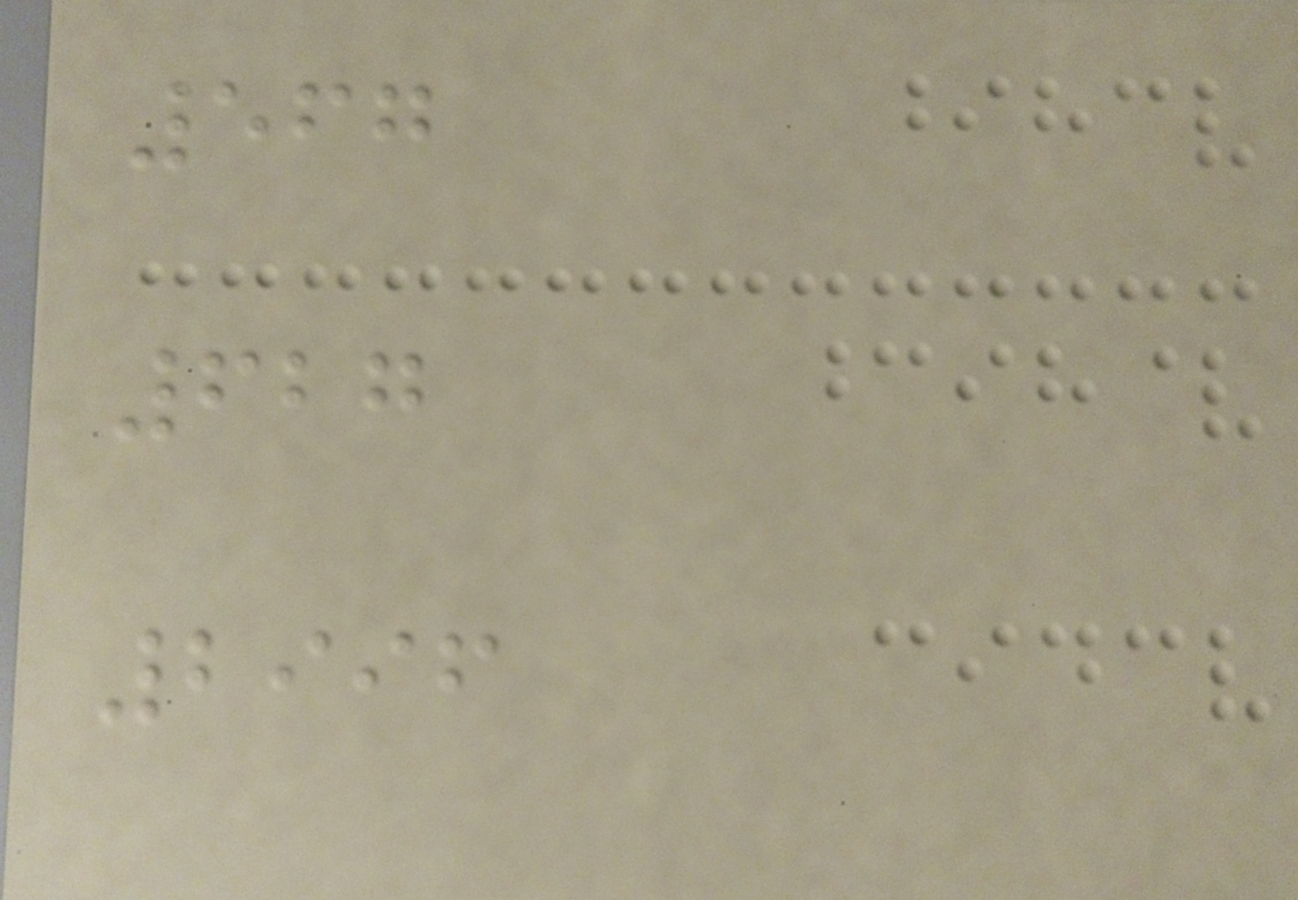567
627
2996
